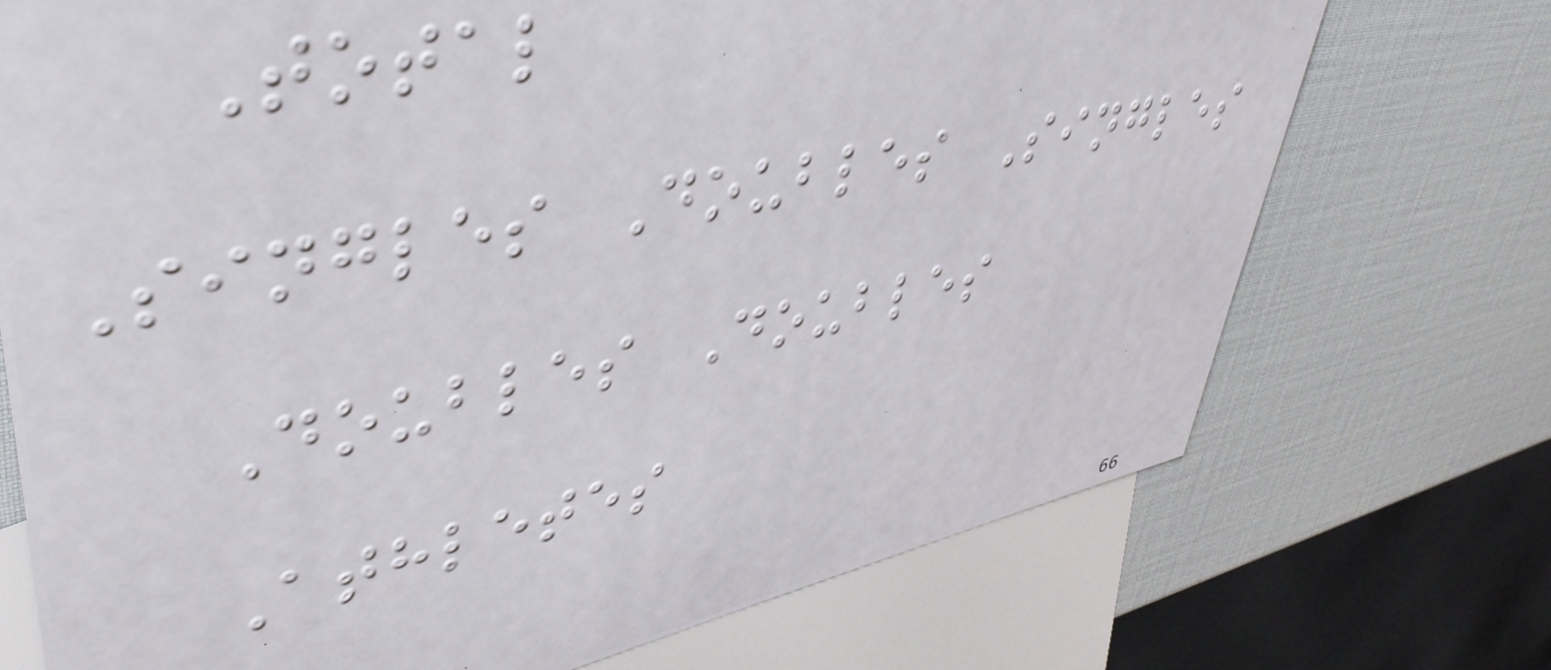Total
Singles Doubles Singles
Doubles Doubles
Athletes
